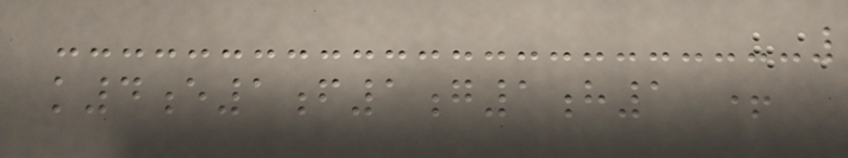k4e1f1g1h1 +
